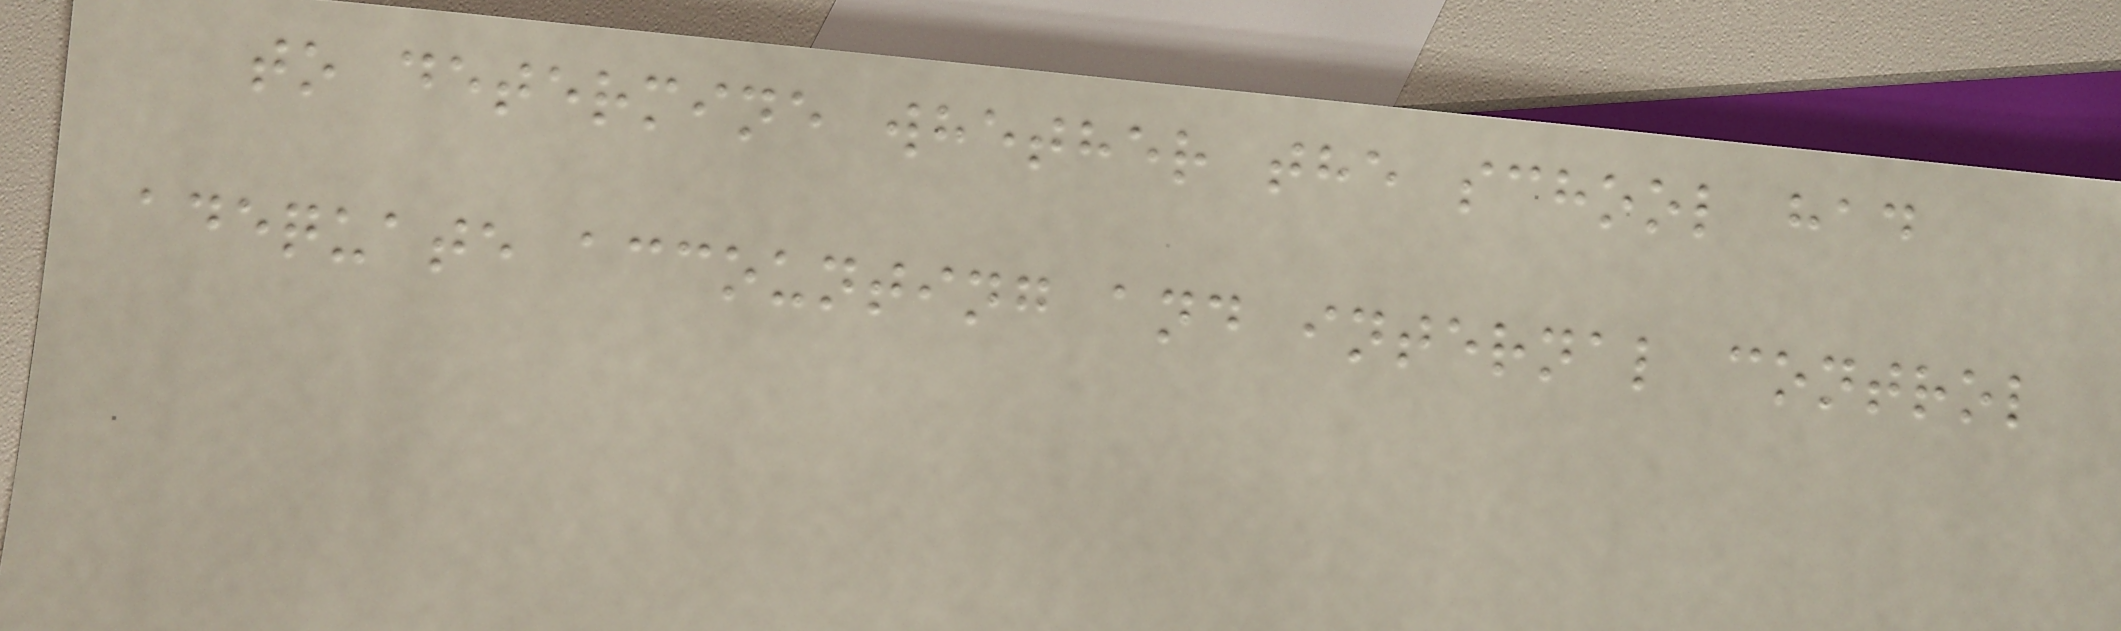to determine whether the school had
adequate accounting and internal control
